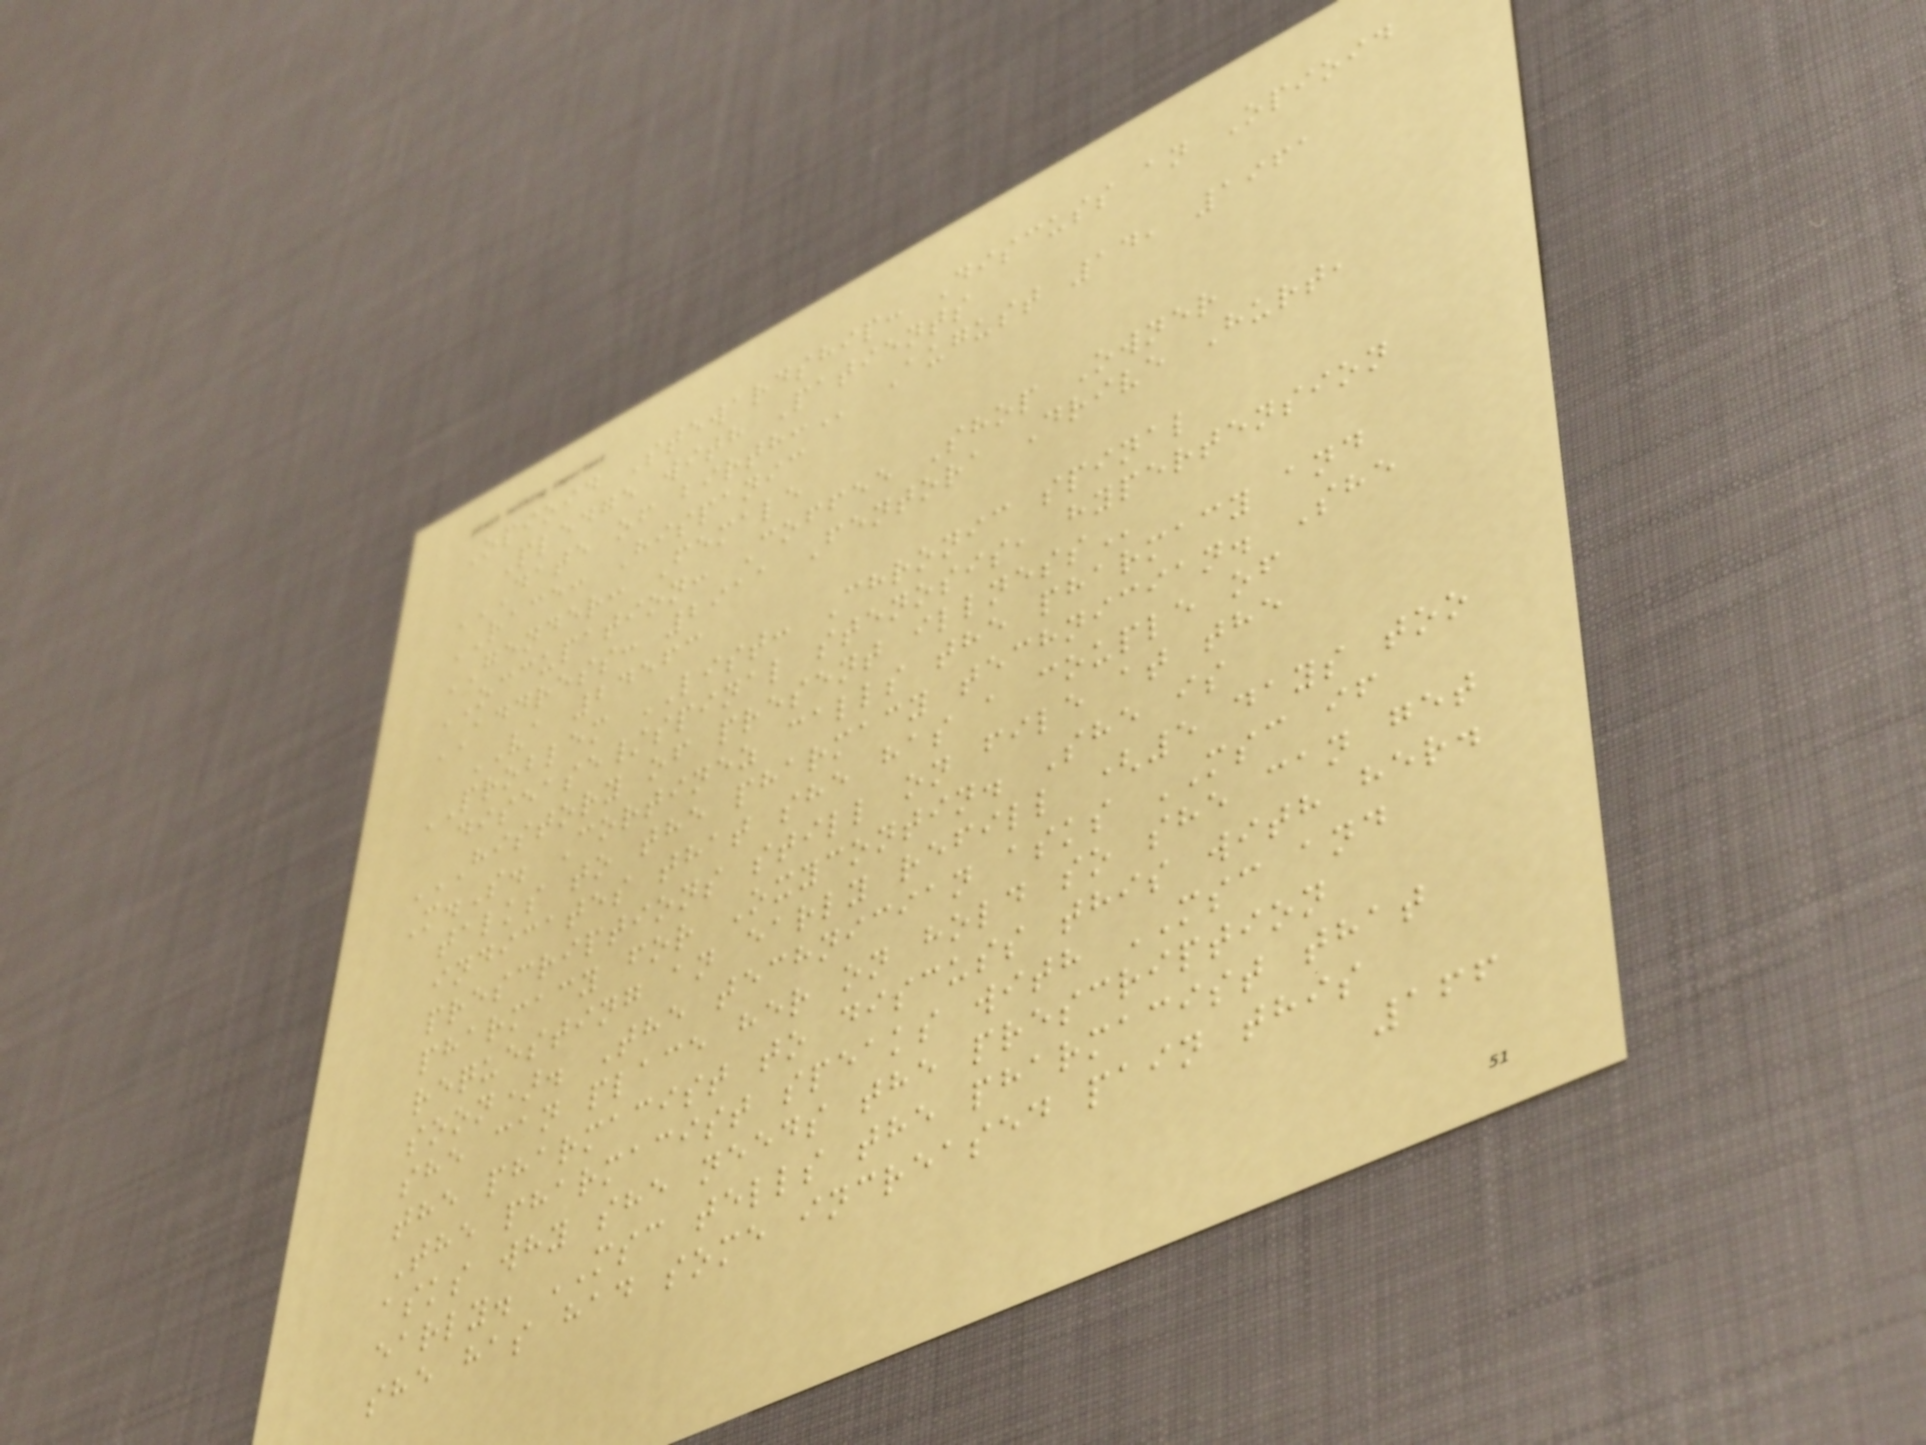Opioid Stewardship: Discuss an Opioid
Pledge with Patients
DATE OF BIRTH: August 14, 1961
RACE: Hispanic
GENDER: Female
OCCUPATION: Coffee Shop Owner
ADDRESS: 2911 Fentora Drive Hurt,
VA 24563
PROBLEM LIST: Chronic spinal
disease/spinal stenosis, hypertension
HISTORY OF PRESENT ILLNESS
M.S. Cortinez calls the pharmacy and
talks to the pharmacy technician. She
indicates that she has a couple of
prescriptions still on file at the
pharmacy for Oxycontin. She is
requesting an early refill (5 days too
soon). The technician asks MSC if
she can place her on hold so she can get
the pharmacist to discuss this with her.
The pharmacist speaks with MSC and
asks why she needs the prescription
early. MSC tells the pharmacist that
she has had some increased pain this
166
